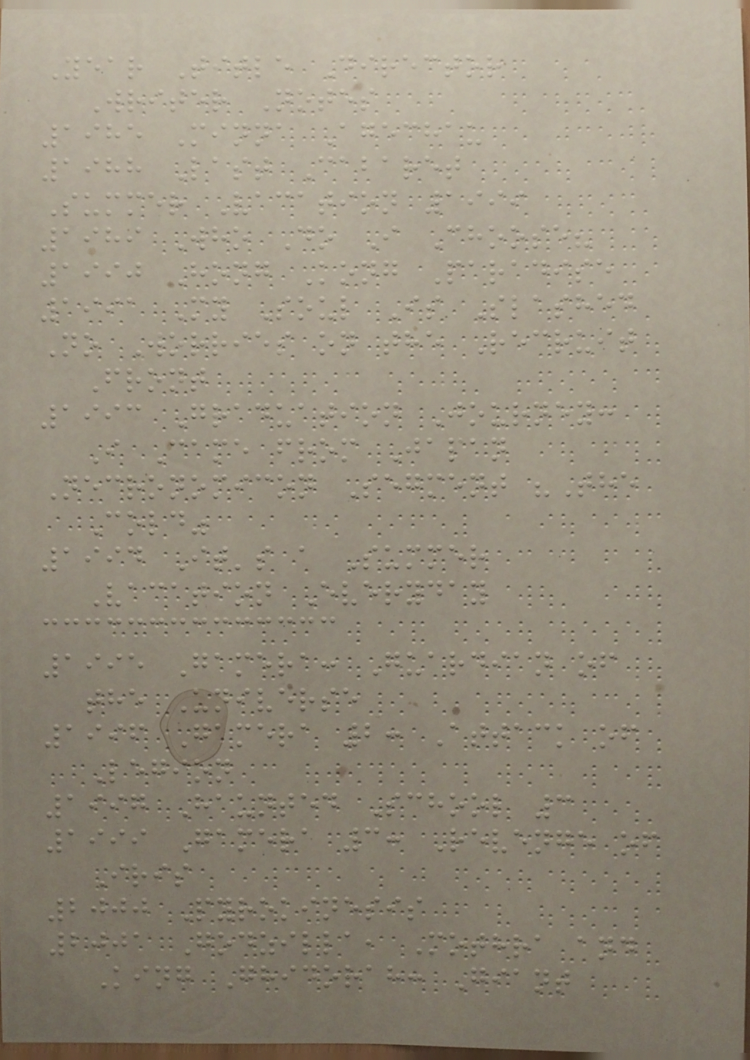Year Title Director
Writer Notes
1985 Minna Agechau
1988 Last Cabaret
Summer Vacation 1999
1989 Who Do I Choose?
1990 Hong Kong Paradise
1991 My Soul Is Slashed
No Worries on the Recruit
Front
1993 Graduation Journey:
I Came from Japan
Necronomicon Segment "The
Cold"
1994 It's a Summer
Vacation Everyday
1995 Gamera: Guardian of
the Universe
1996 Gamera 2: Attack of
Legion
1997 Haunted School 3
1999 Gamera 3: Revenge of
Iris
2000 Pyrokinesis
2001 Godzilla, Mothra and
King Ghidorah: Giant
